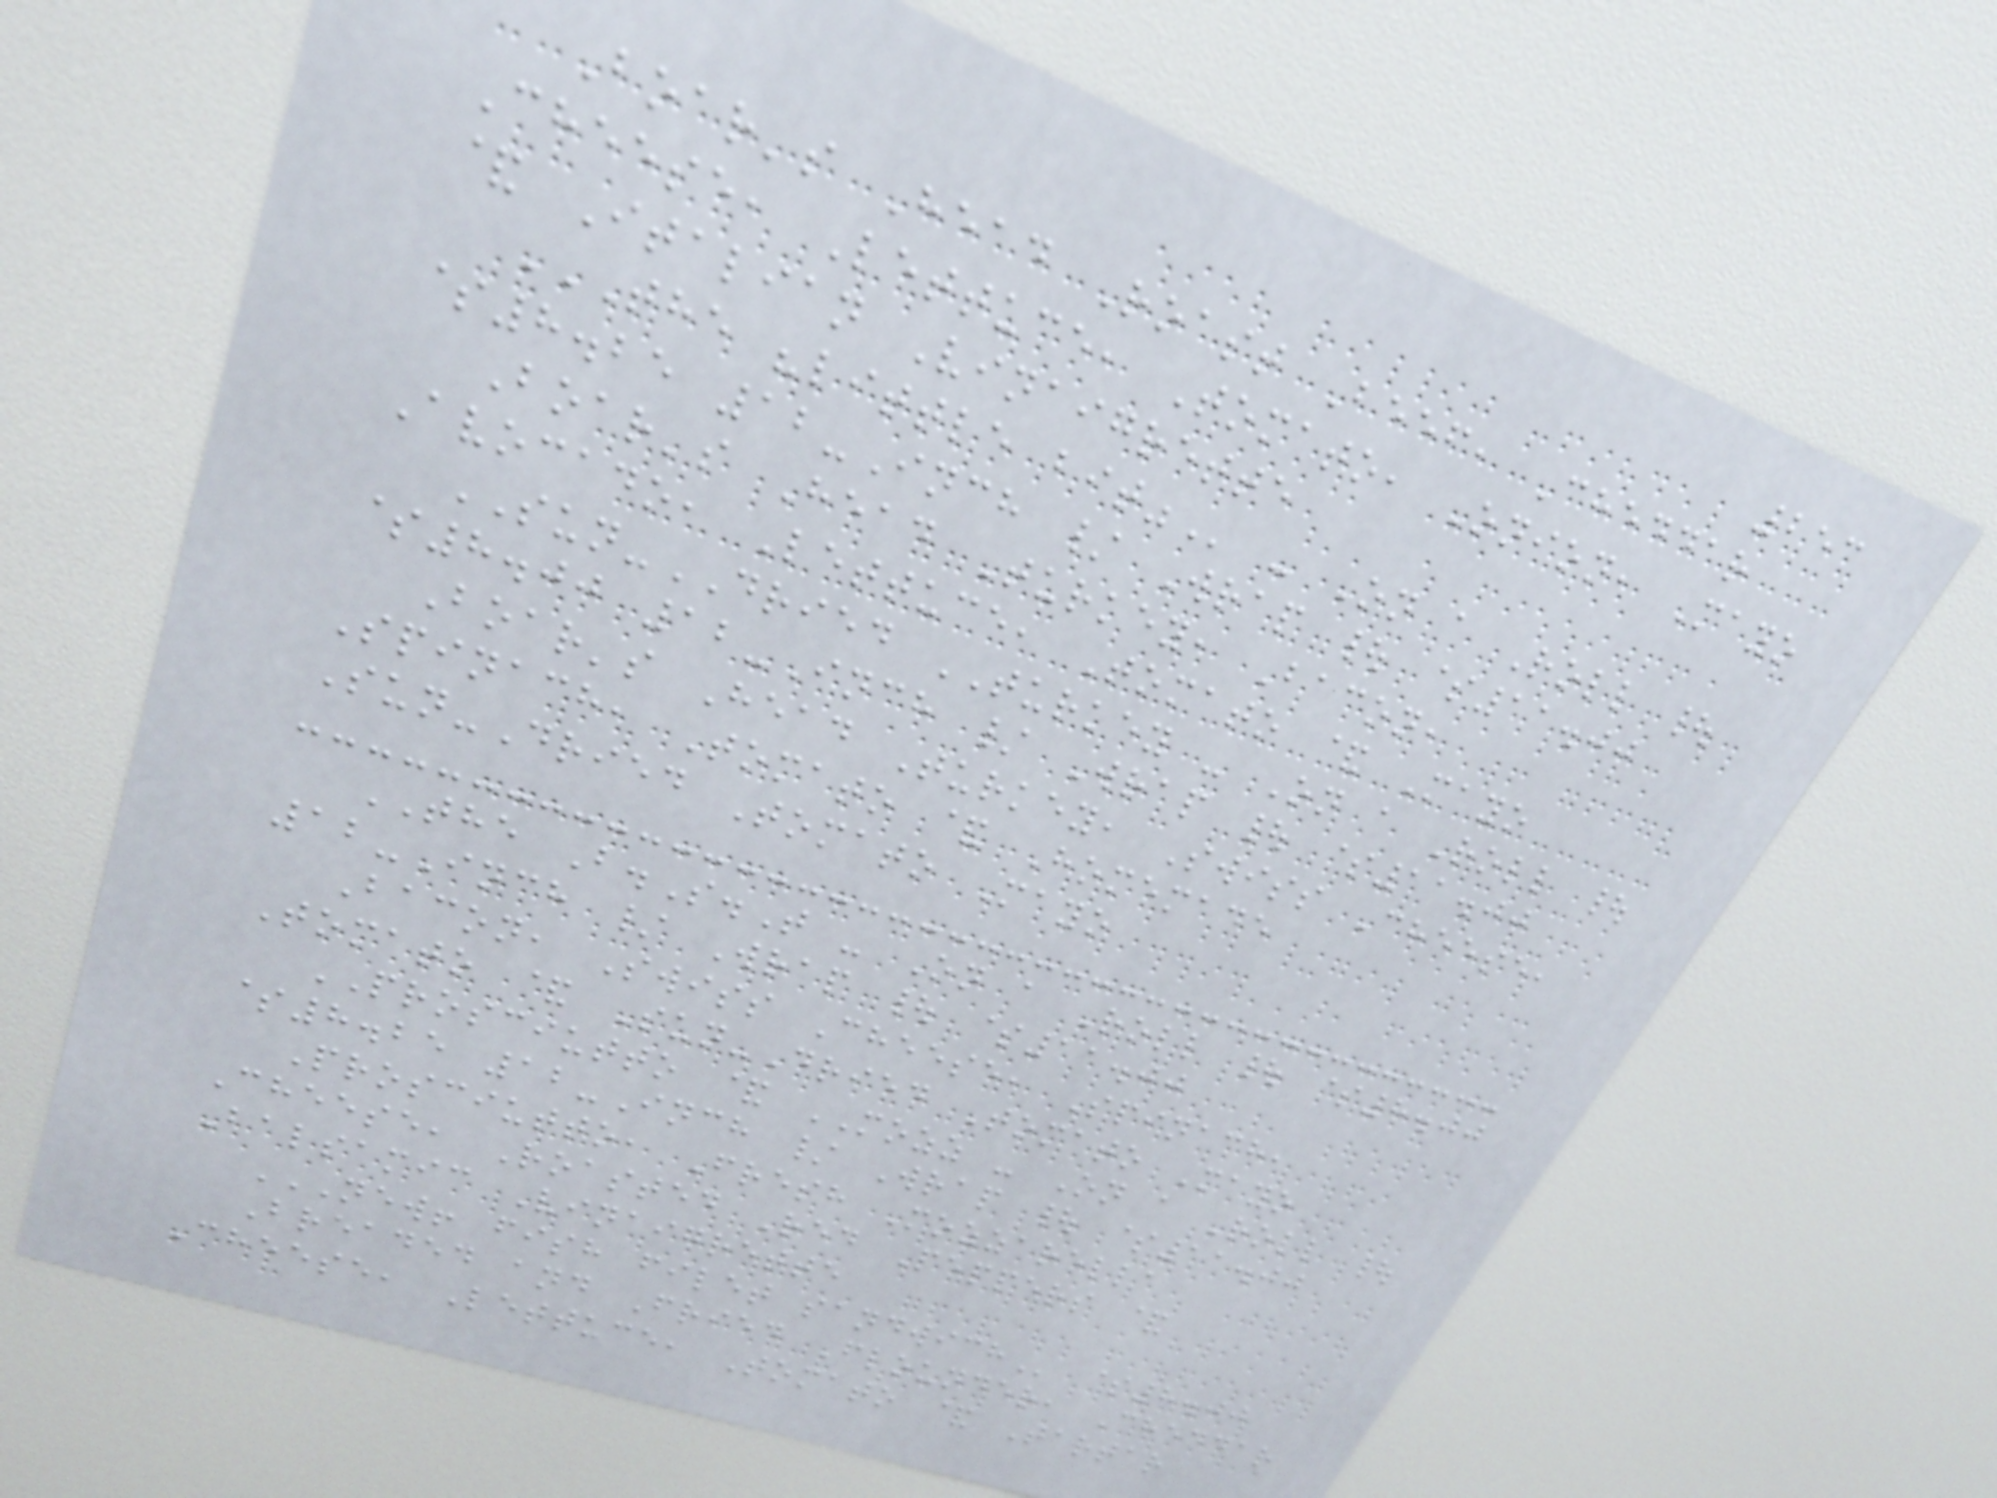253
Boar's Head Roast Beef, Cheddar
Cheese, Lettuce, Tomato, Onion, Mayo
& Italian Vinaigrette
THE "LITTLE BIT" - On a Roll |
$8.25 12-Inch / Wrap | $11.00
Boar's Head Turkey, Bacon,
Avocado, Lettuce, Tomato & Mayo
SUN-DRIED TURKEY - On a Roll |
$8.00 12-Inch / Wrap | $11.00
Boar's Head Turkey, Swiss Cheese,
Spinach, Tomato & Homemade
Sun-Dried Tomato Mayo
THE B.S.T - On a Roll | $8.00
12-Inch / Wrap | $11.00
Bacon, Swiss Cheese, Spinach,
Tomato & Sun-Dried Tomato Mayo
PROSCIUTTO & MOZZ - On a Roll |
$8.25 12-Inch / Wrap | $11.00
Prosciutto, Fresh Mozzarella
Cheese, Roasted Red Peppers &
Balsamic Vinaigrette
NEW! FISH FILET SANDWICH $8.00
Breaded and Fried Flounder, Cheddar
Cheese, Lettuce, Tomato & Tartar
